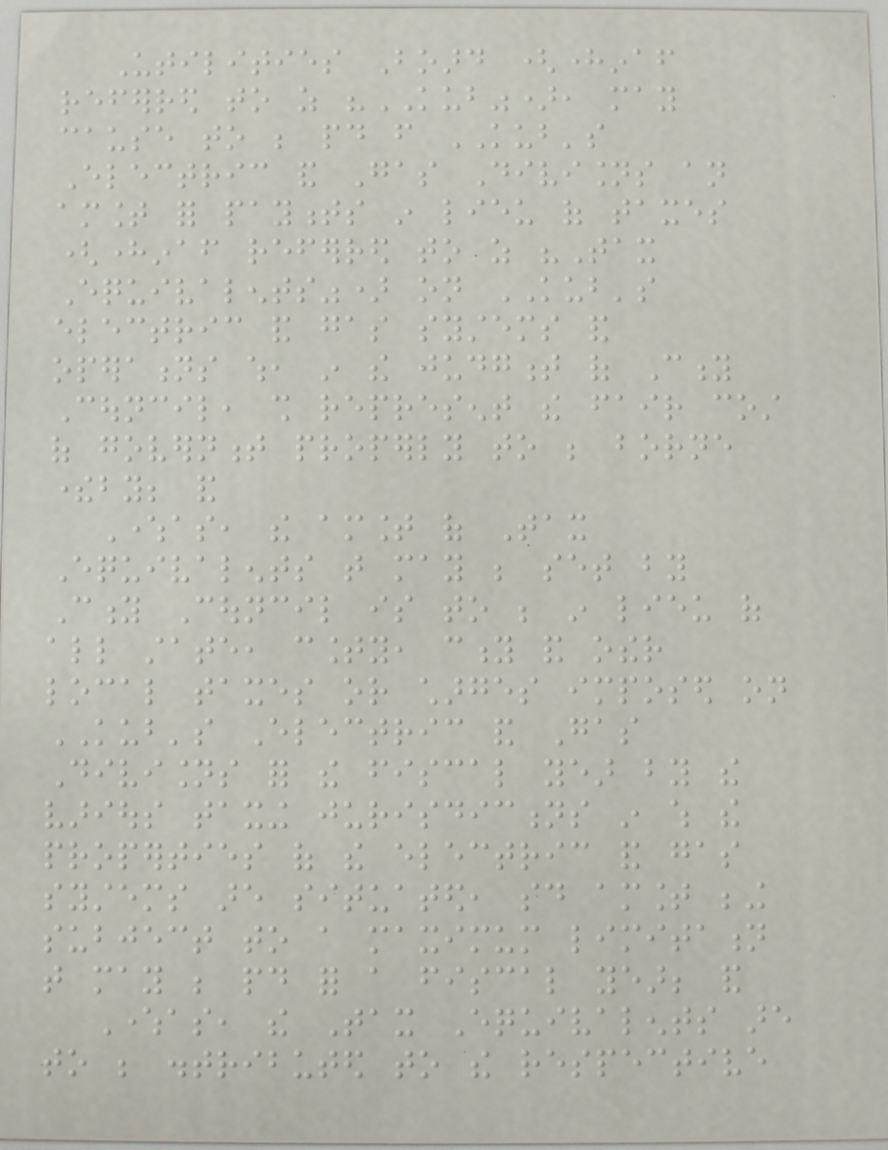Utilities Board (hereinafter
referred to as "KUB"), may
cause to be paid from KUB's
Electric and Gas Divisions an
amount for payments in lieu of taxes
(hereinafter referred to as "Tax
Equivalents") on KUB's
electric and gas systems and
operations which, in the judgment of City
Council, shall represent the fair cost
of government properly to be borne
thereby; and
Whereas, the amount of Tax
Equivalents that may be set by
City Council is to be in lieu of
all state, county, city and other
local taxes or charges imposed on
KUB's Electric and Gas
Divisions for the fiscal year by the
various taxing jurisdictions in which the
properties of the electric and gas
systems are situated, said amount being
subject to a maximum limitation
that may be paid for a fiscal year; and
Whereas, the Tax Equivalents are
to be distributed to the respective
